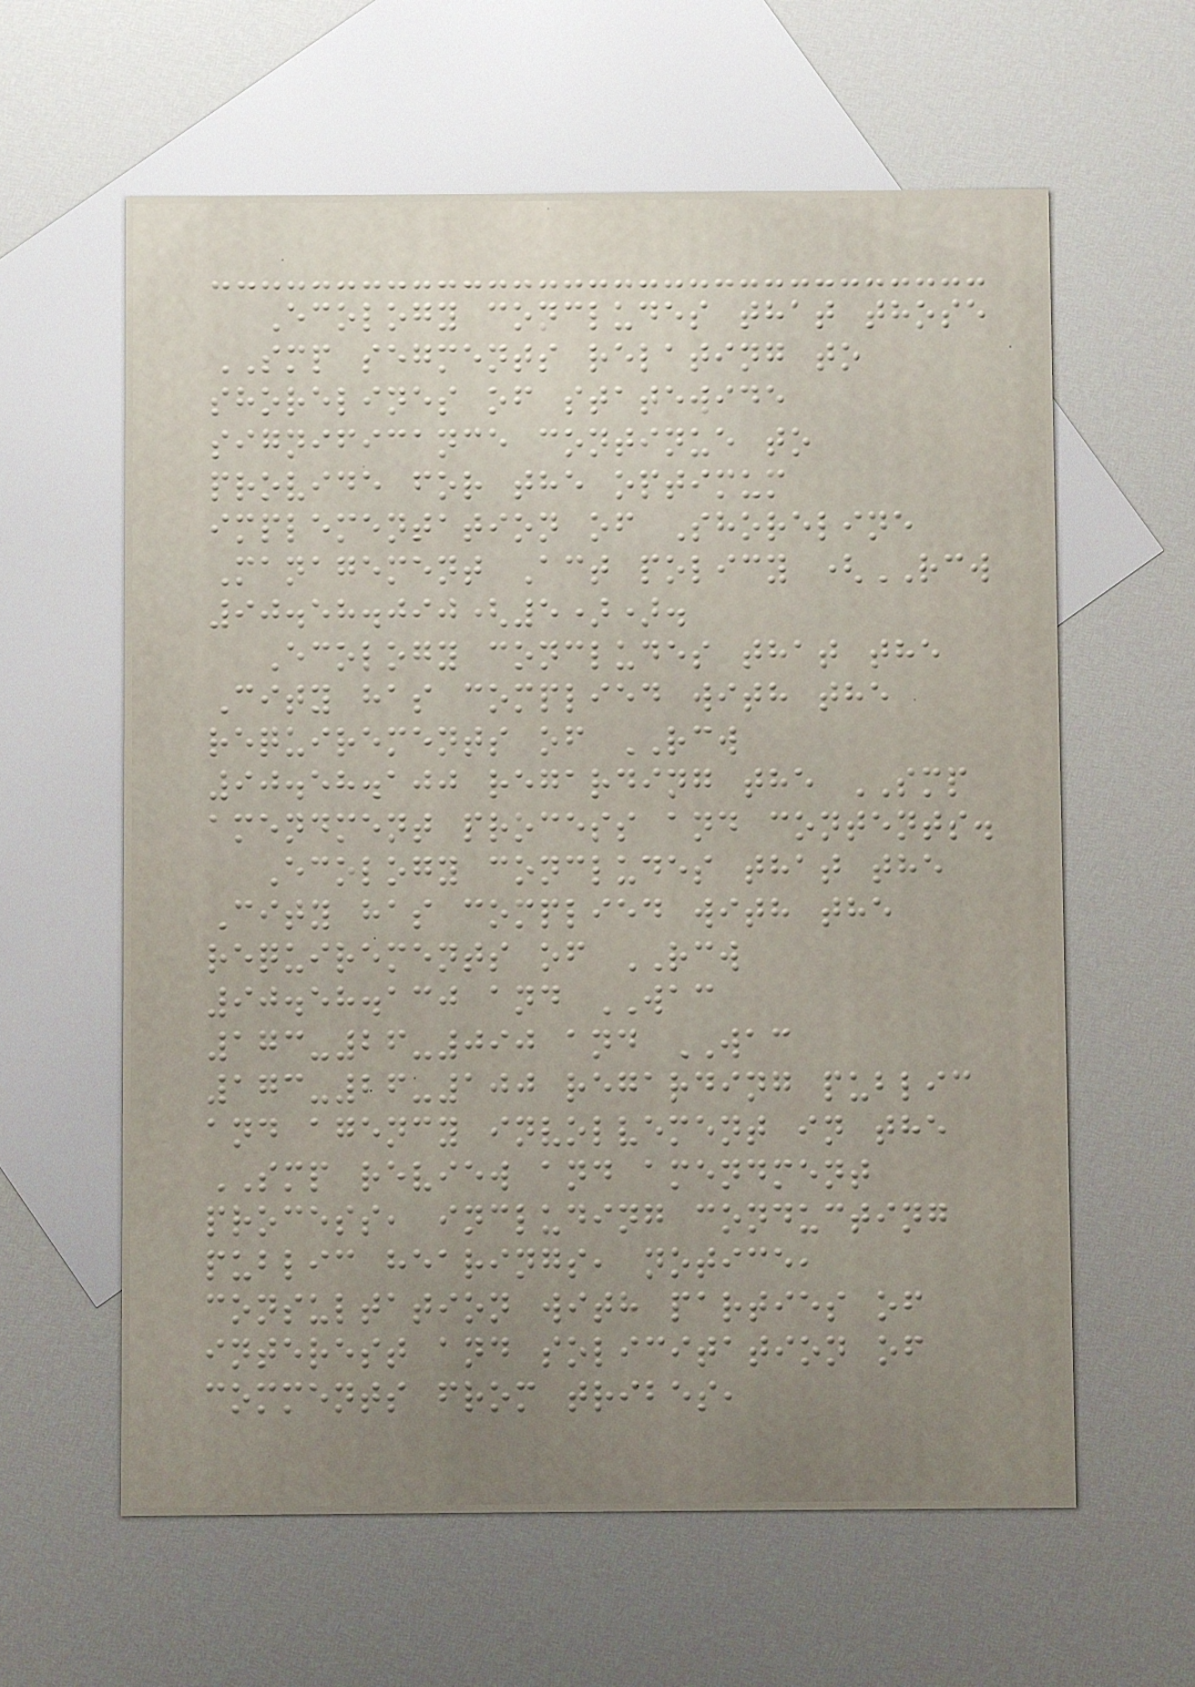Ecology concludes that those
SMP segments relating to
shorelines of statewide
significance continue to
provide for the optimum
implementation of Shoreline
Management Act policy (RCW
90.58.090(5)).
Ecology concludes that the
City has complied with the
requirements of RCW
90.58.100 regarding the SMP
amendment process and contents.
Ecology concludes that the
City has complied with the
requirements of RCW
90.58.130 and WAC
173-26-090 and WAC
173-26-100 regarding public
and agency involvement in the
SMP review and amendment
process, including conducting
public hearings, notice,
consultation with parties of
interest and solicitation of
comments from tribes,
